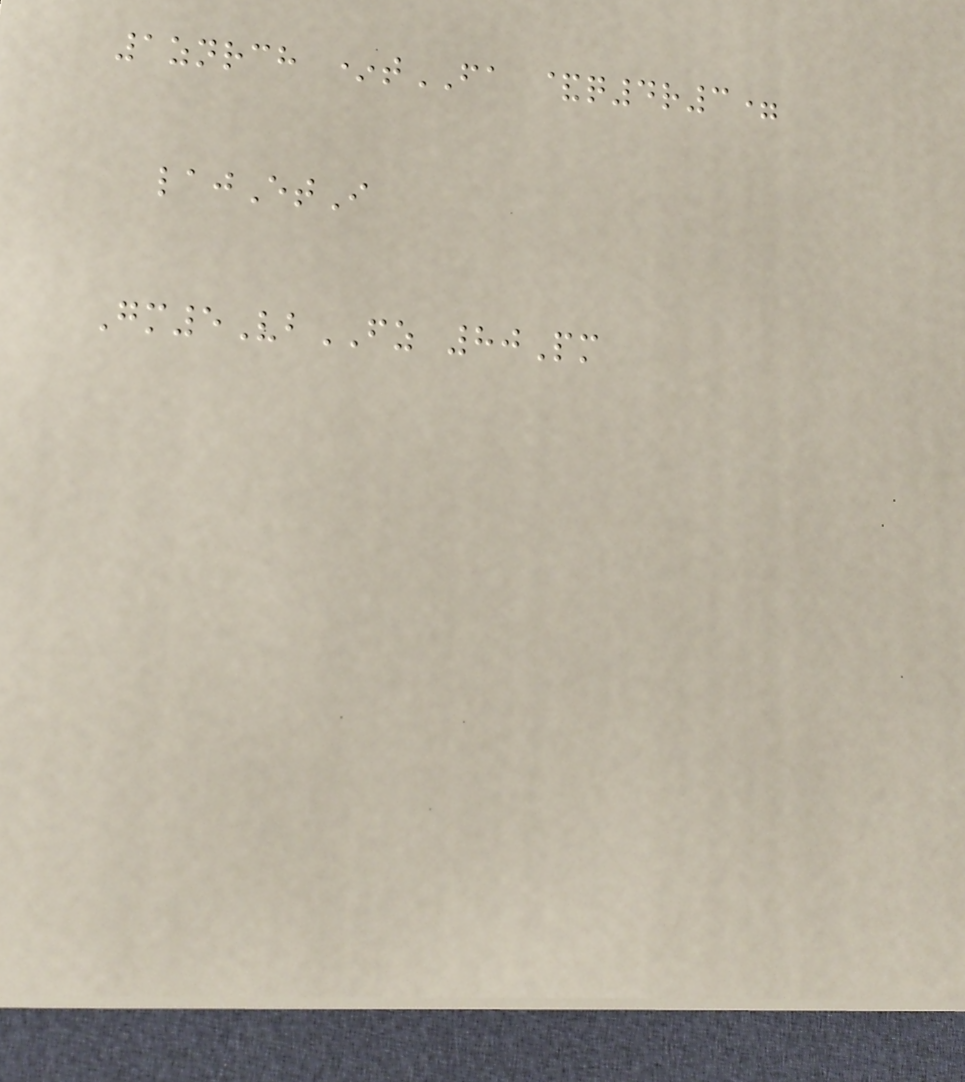1znrch *tFA &q4r3=
lajEtI
Gm5VbFZ 80Pm
